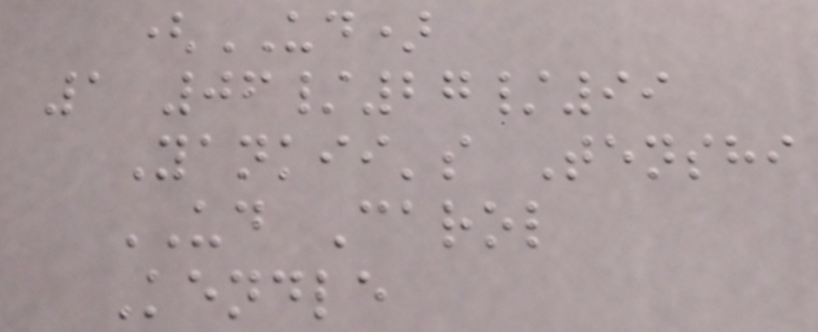(UD)
1 06/27/99
Yankii's Tenshi
UD Carol
Kendle
